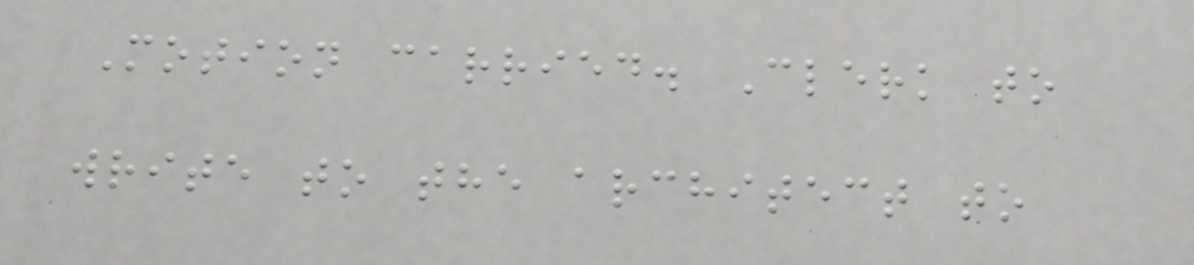Motion carried. Clerk to
write to the architect to
